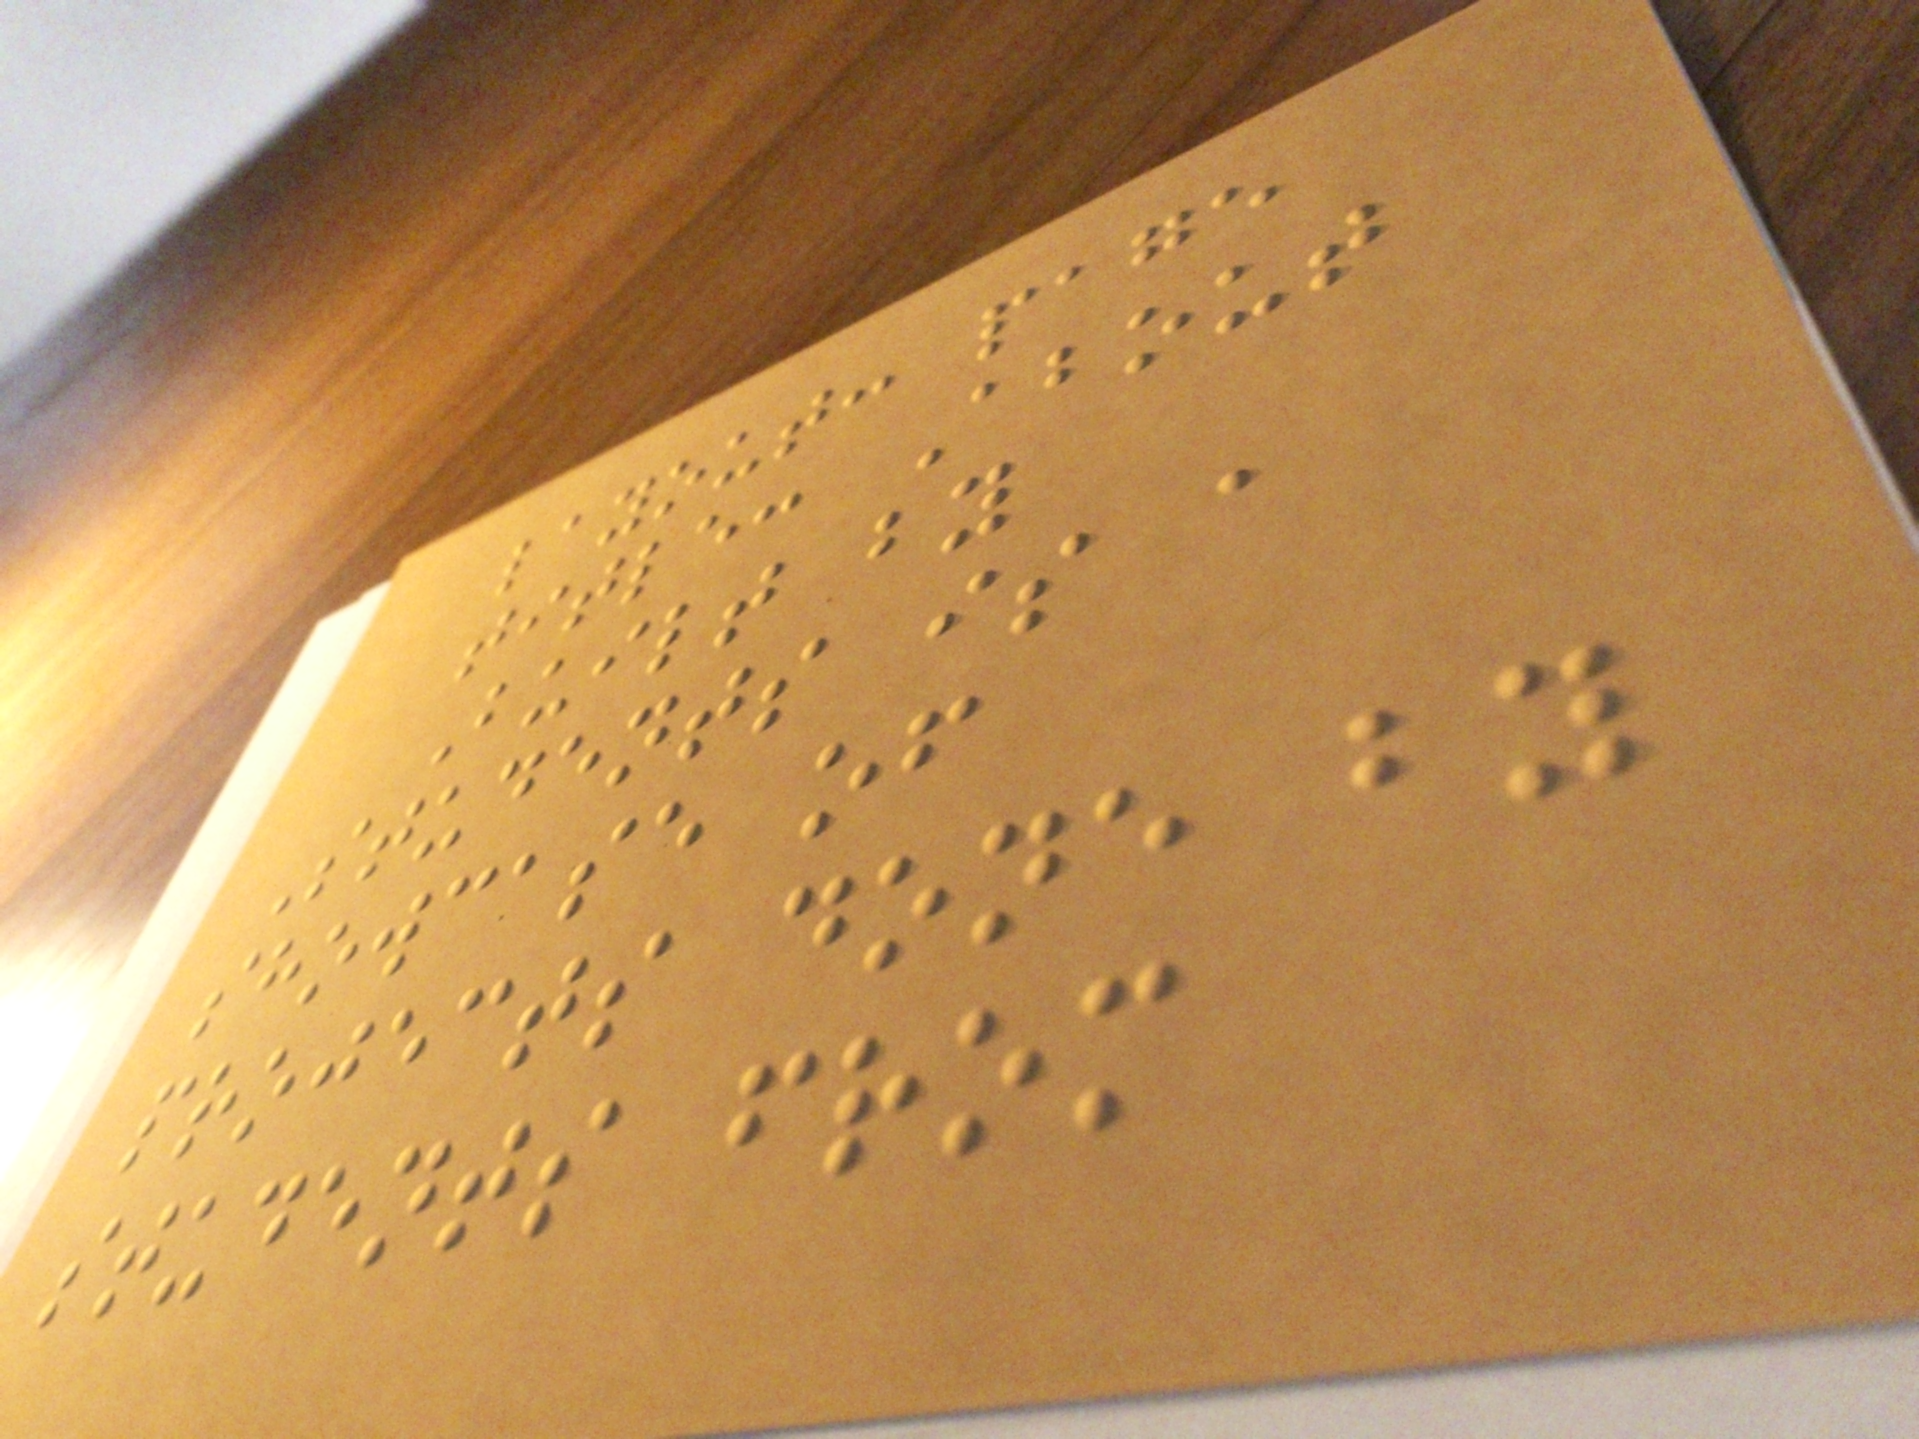layout: page
title: About
Built by
Students is a
showcase of
projects done by
students from
